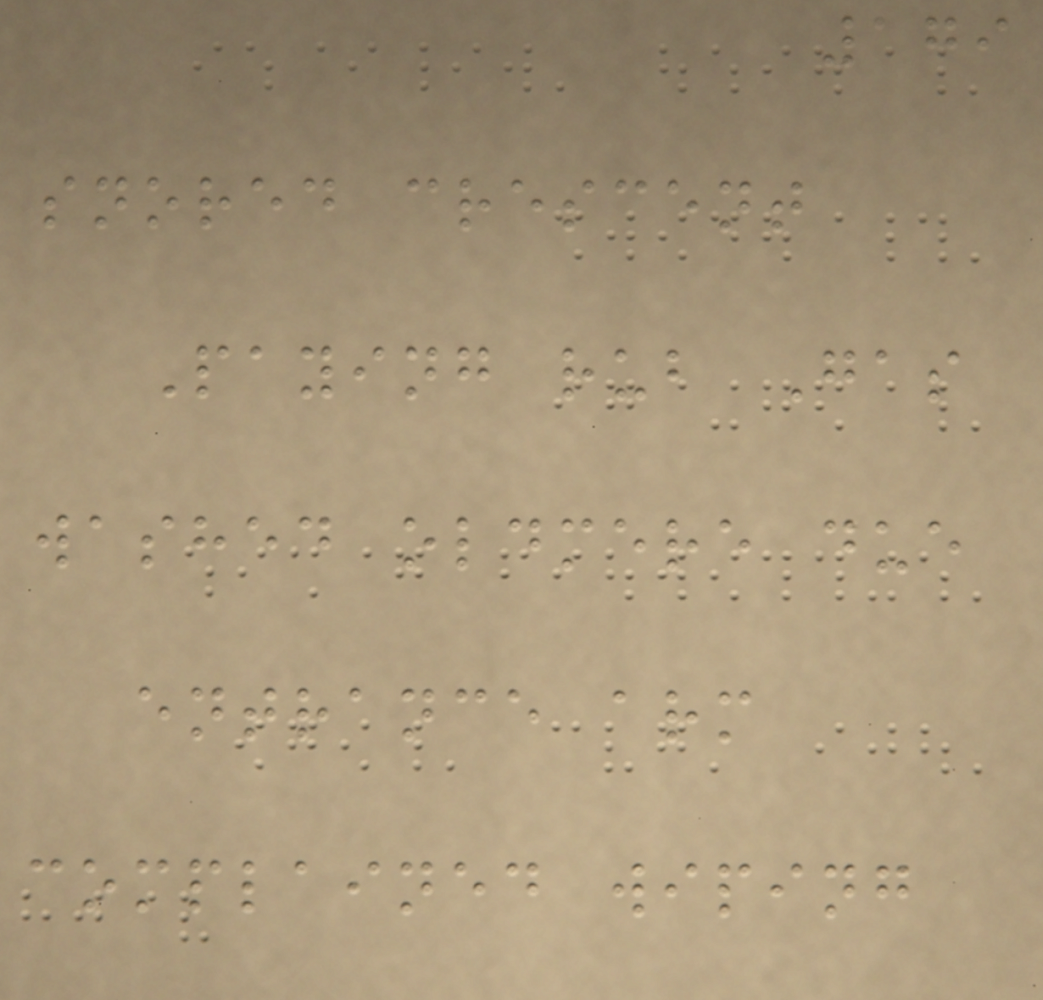179
snored crescent
Paying rub Gas
washed oldmere due
entrance arm
complained wiping
